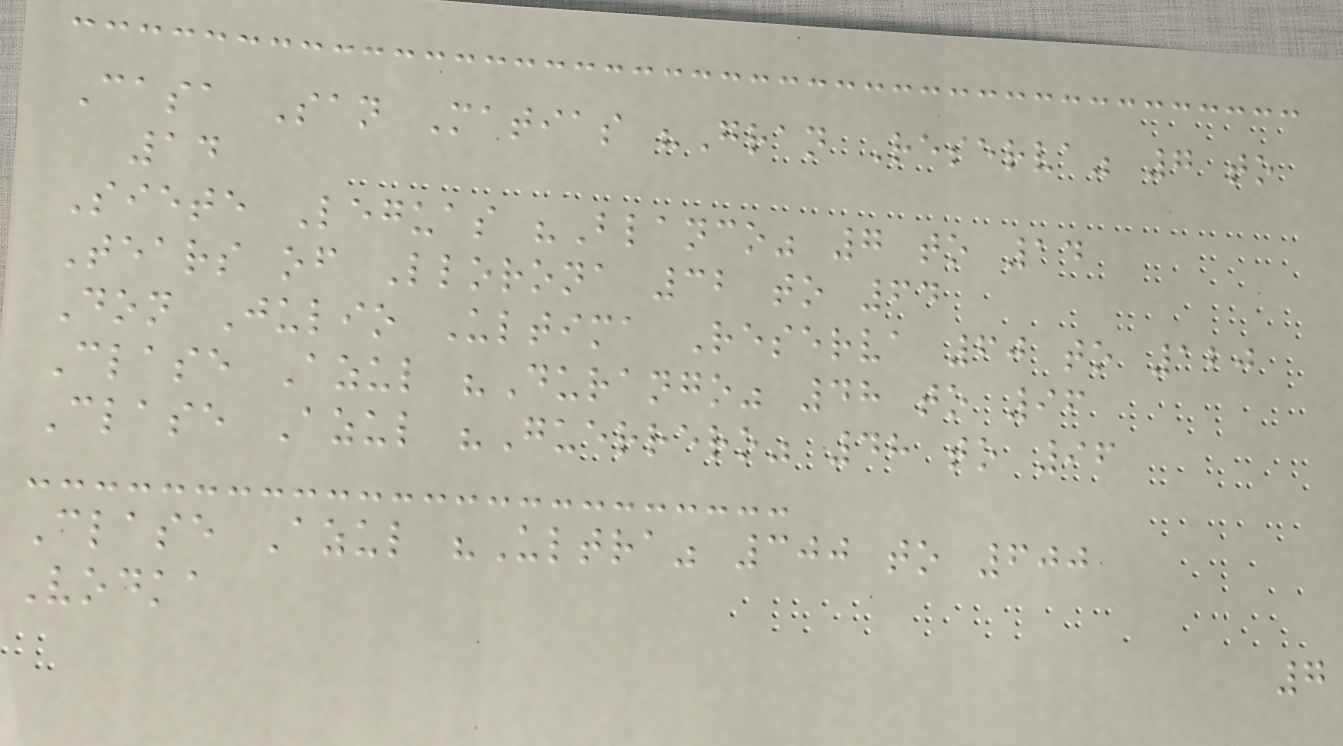Casa San Matias "Gran Reserva" 7 to
14
Siete Leguas "Blanco" 7 to 14
Tears of Llorona 32 to 64
Don Julio Ultima Reserva 60 to 120
Clase Azul "Durango" 48 to 96
Clase Azul "Guerrero" 48 to 96
Clase Azul "Ultra" 300 to 600
Vodka
7
